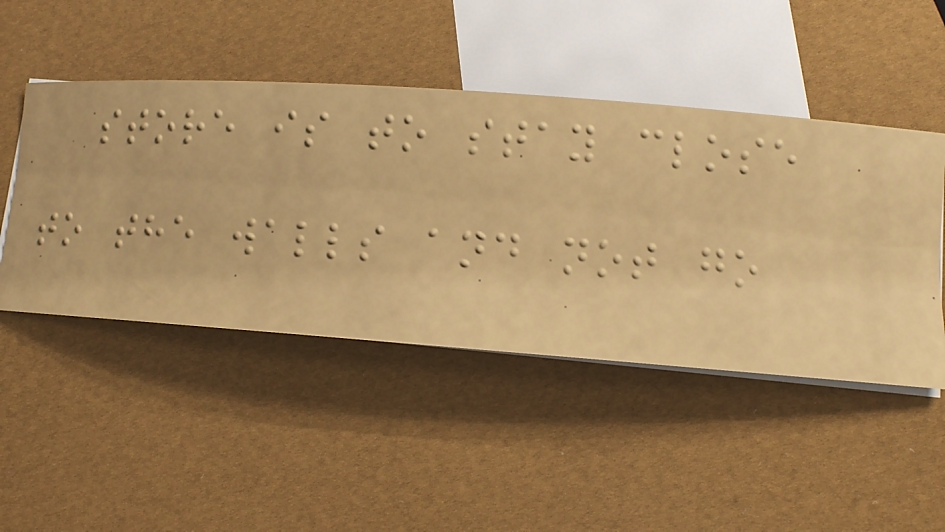store is to stay close
to the walls and not go
